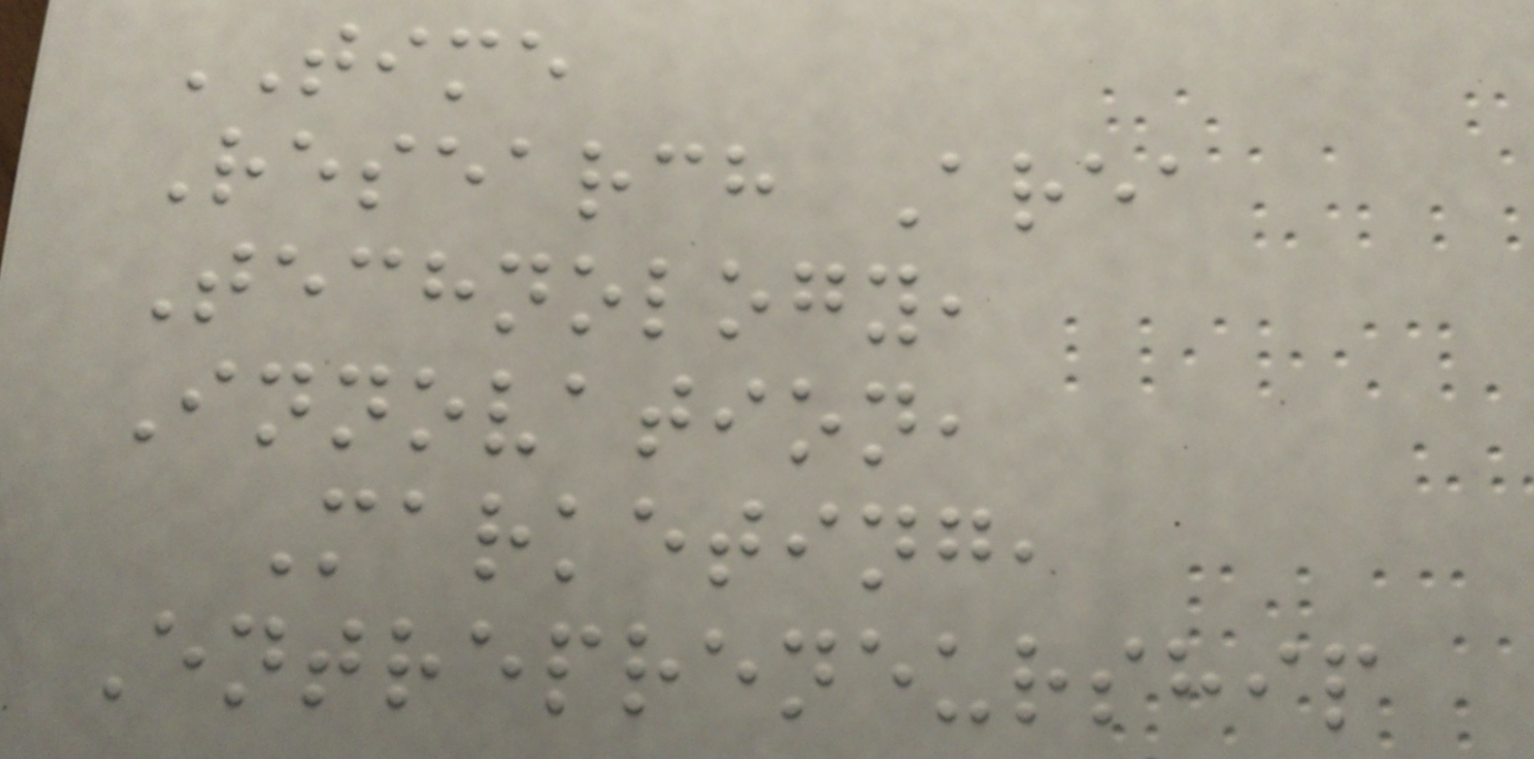TIME
Research Area
Technology,
Innovation,
Marketing,
Entrepreneurship
